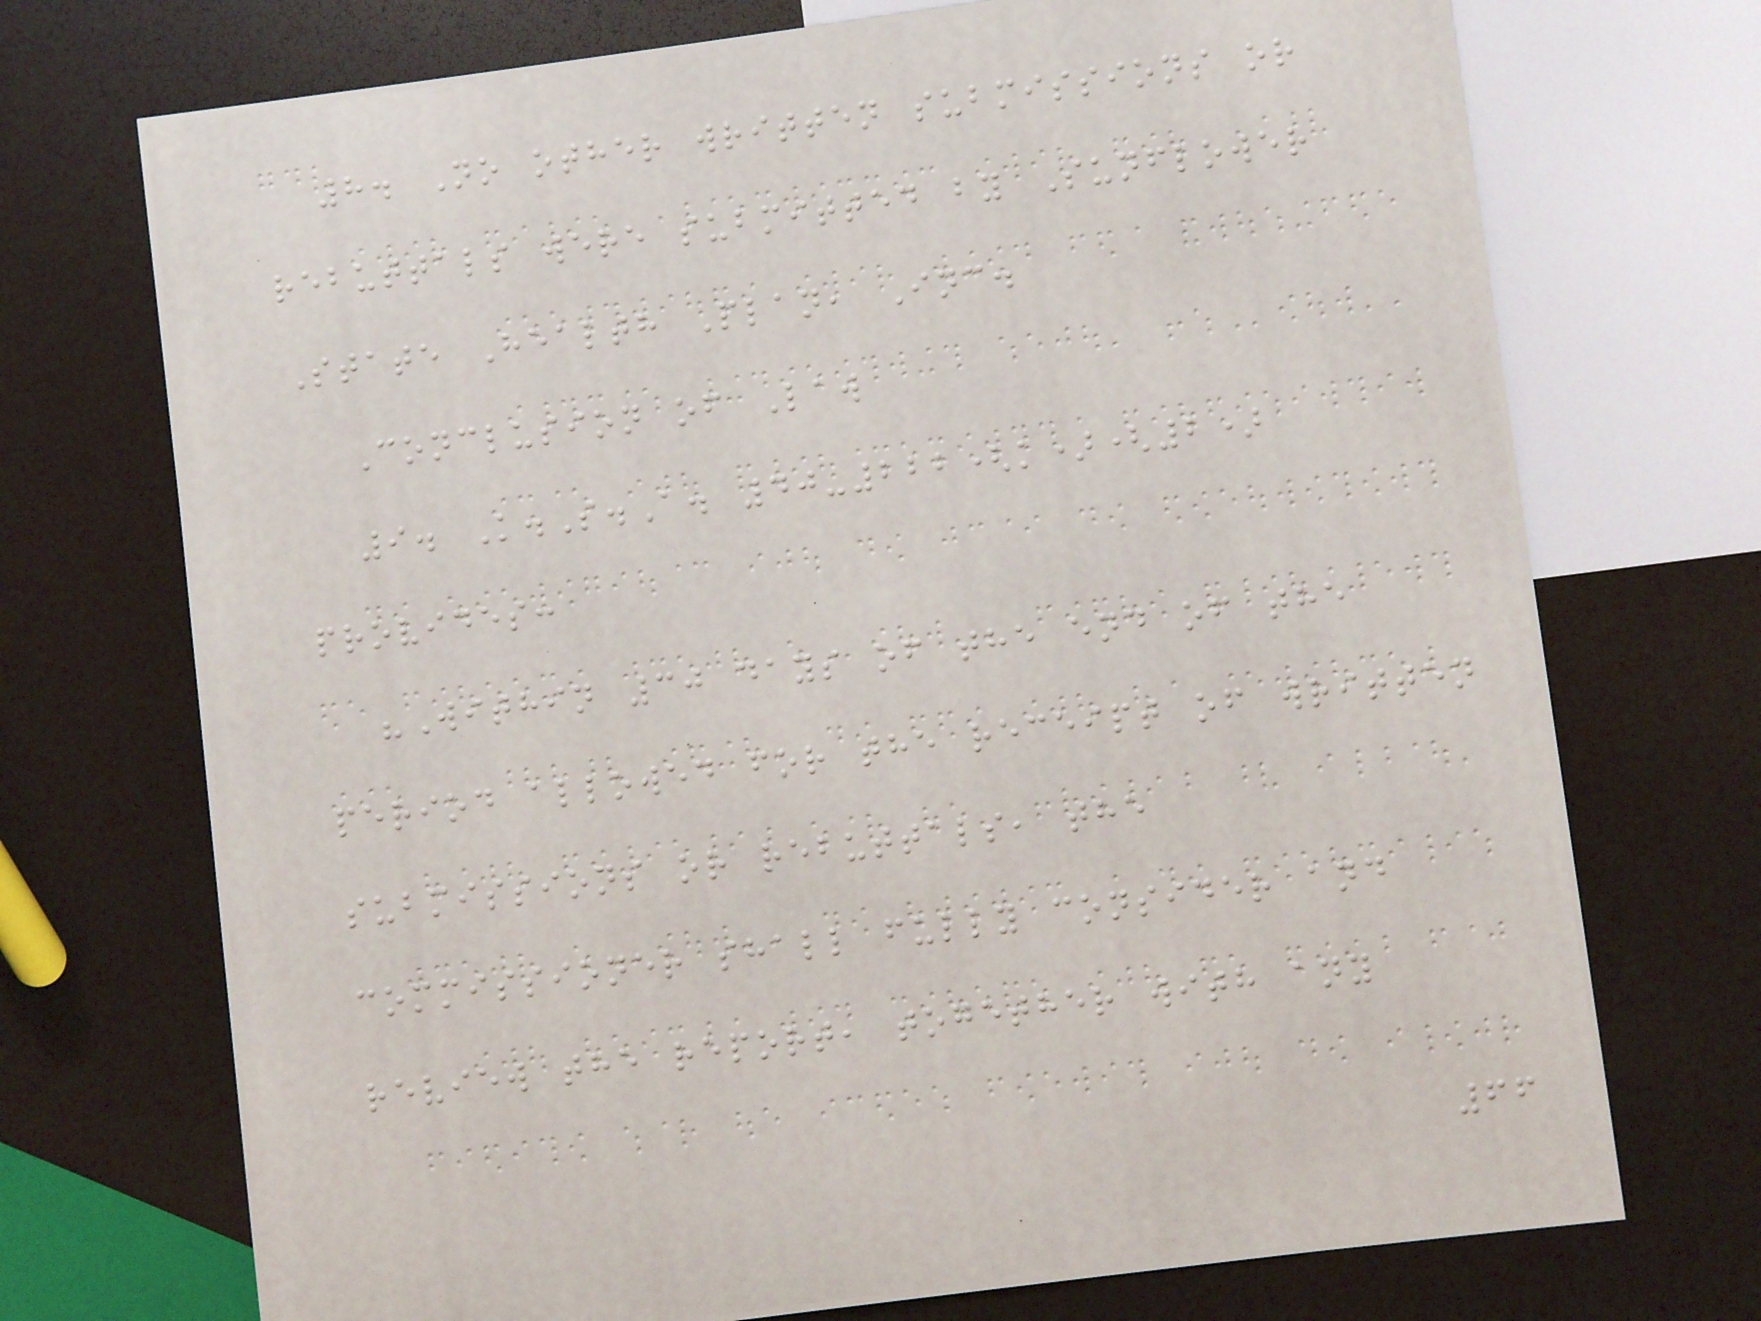8. No other written submissions or
rebuttals were submitted by Sunflower
State Health Plan, Inc.
Conclusion of Law
9. K.S.A. 40-222(k)(2)
provides:
"Within 30 days of the end of the
period allowed for the receipt of written
submissions or rebuttals, the
commissioner shall fully consider and
review the report, together with any
66
